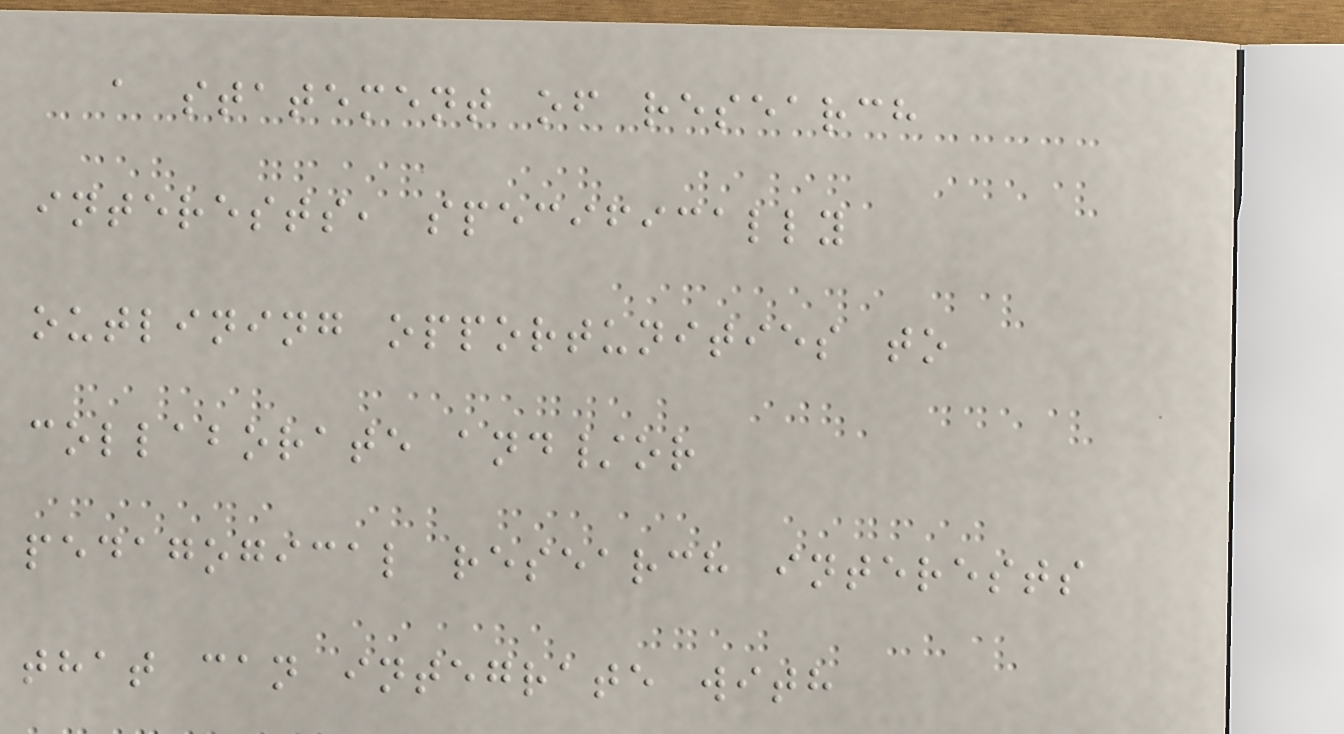a statement of research
interests, specifically
outlining opportunities to
collaborate and/or
pedagogical research interests
that can integrate with
